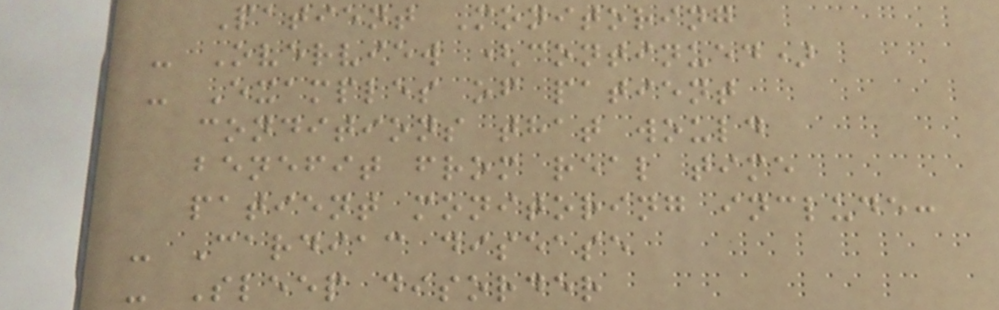Patient Monitoring
- Overview (continued)
- Examples of patient
conditions that would
benefit from real time
patient monitoring include:
- Cardiac disease
- Sleep disorder
